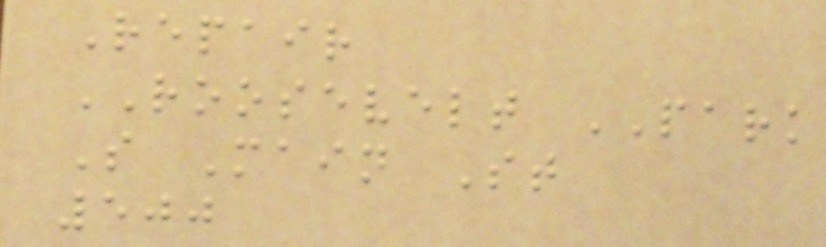Repair
ROOSEVELT PARK
S Main St
500
